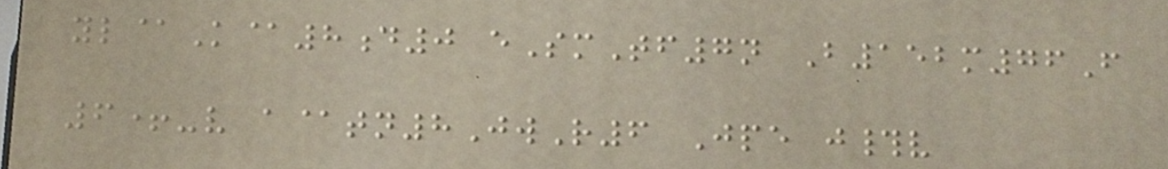yl@K@8d0 eSmTf7n B152m76F
6+-v a@tn8JwR6 Jpe j#v
